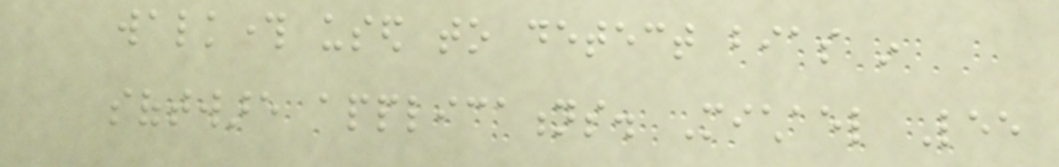walkthrough used to detect bias in
software applications. Michael Lee
